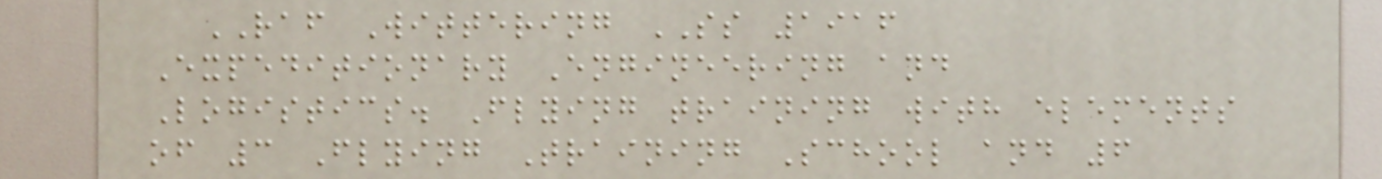RAF Wittering SS 1916
Expeditionary Engineering and
Logistics. Flying training with elements
of 3 Flying Training School and 6
